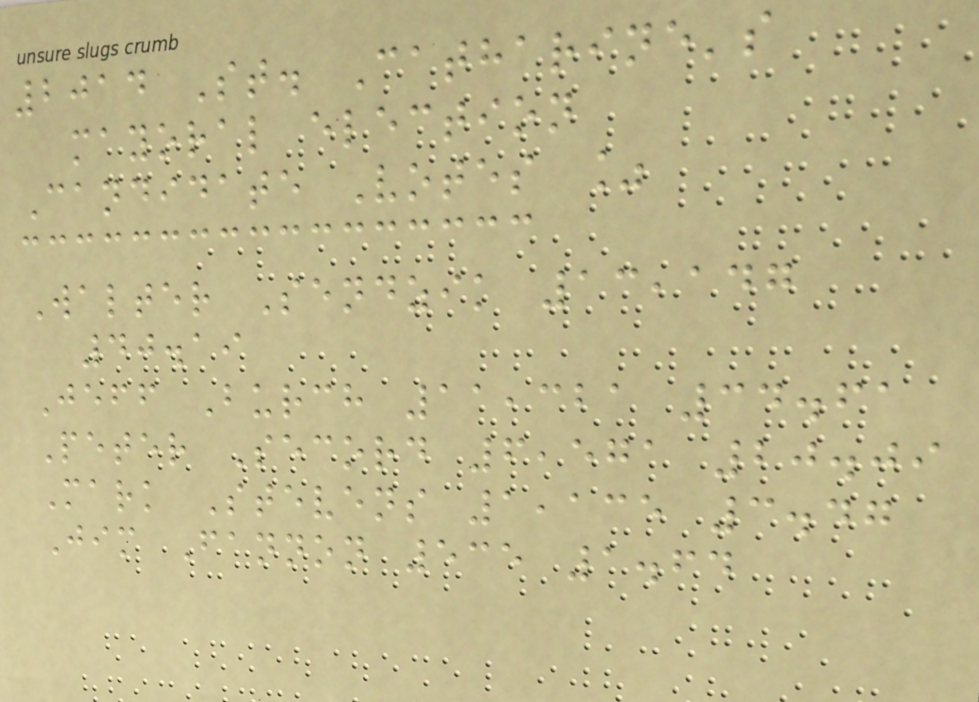2014 St. Catharine's
mayoral election
Candidate Votes %
Walter Sendzik 13,147
40.19
Jeff Burch 11,321 34.61
Peter Secord 6,571 20.09
Mark Stevens 1,135 3.47
Jim Fannon 535 1.64
